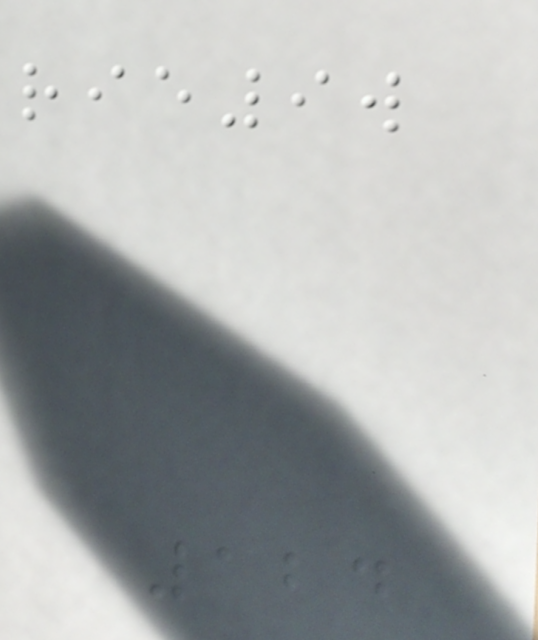124
